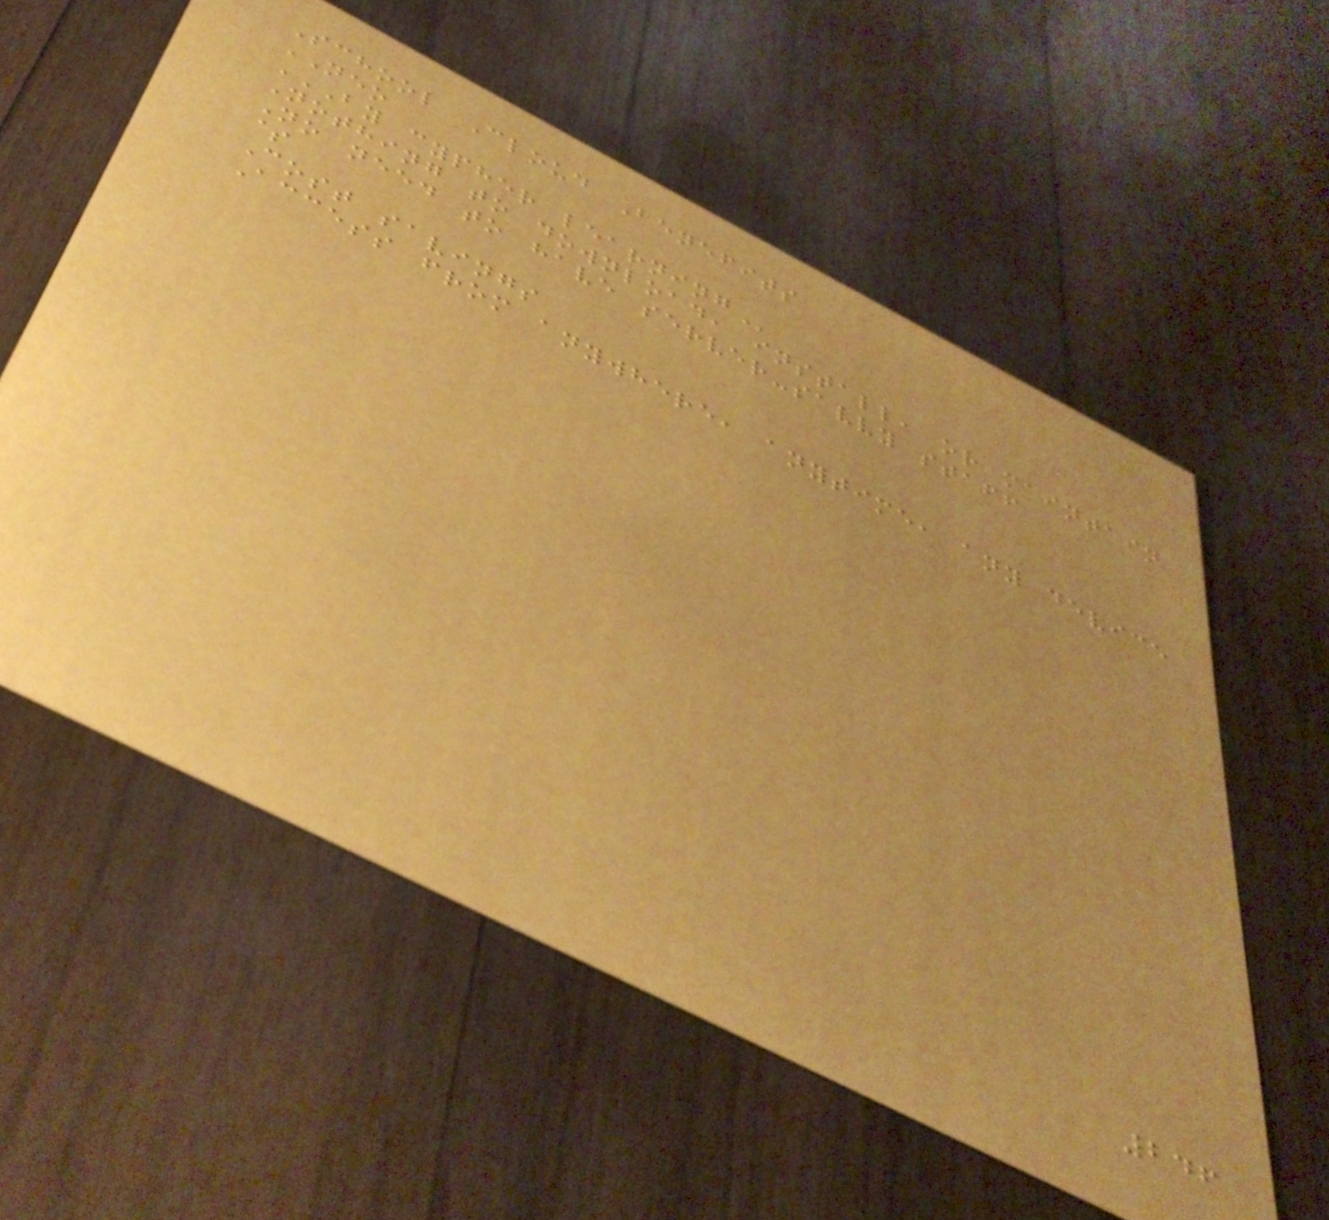School Cloud Benefits
NEO
BY CYPHER LEARNING
Nothing to download, install, or maintain
No need to have server-savvy staff
$
Cost savings
Access from anywhere, anytime, any device
246
